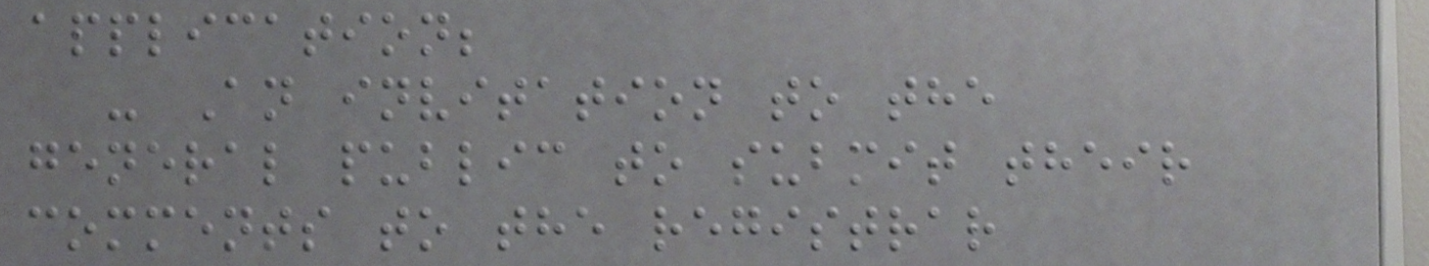application;
- An invitation to the
general public to submit their
comments to the registrar
